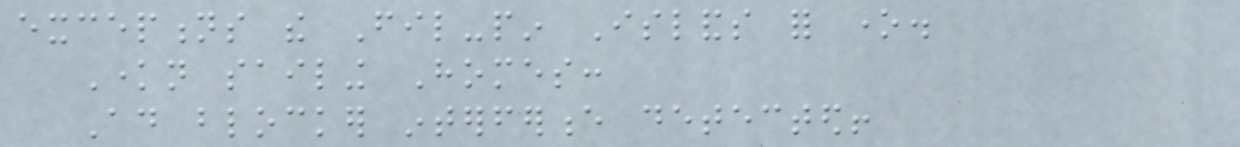exceptions the Fil-pin Islands for one.
Known sailing Homes:
Ad blocker interference detected!
